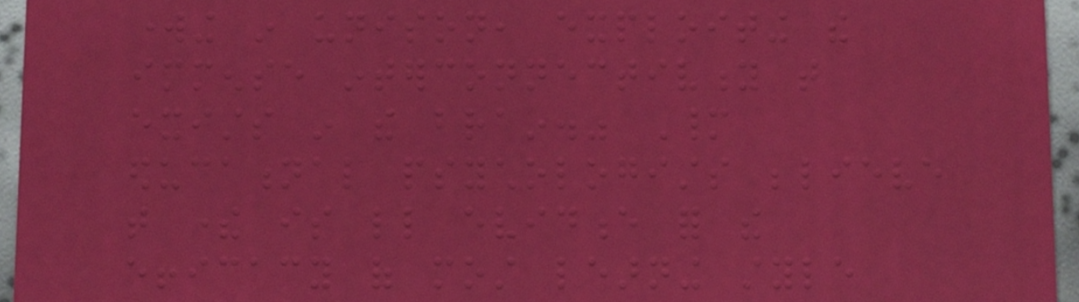working in unison, exploiting the
immense interconnectivity that
exists in the brain." Many
educational psychologists believe
that there is little evidence for the
efficacy of most learning style
